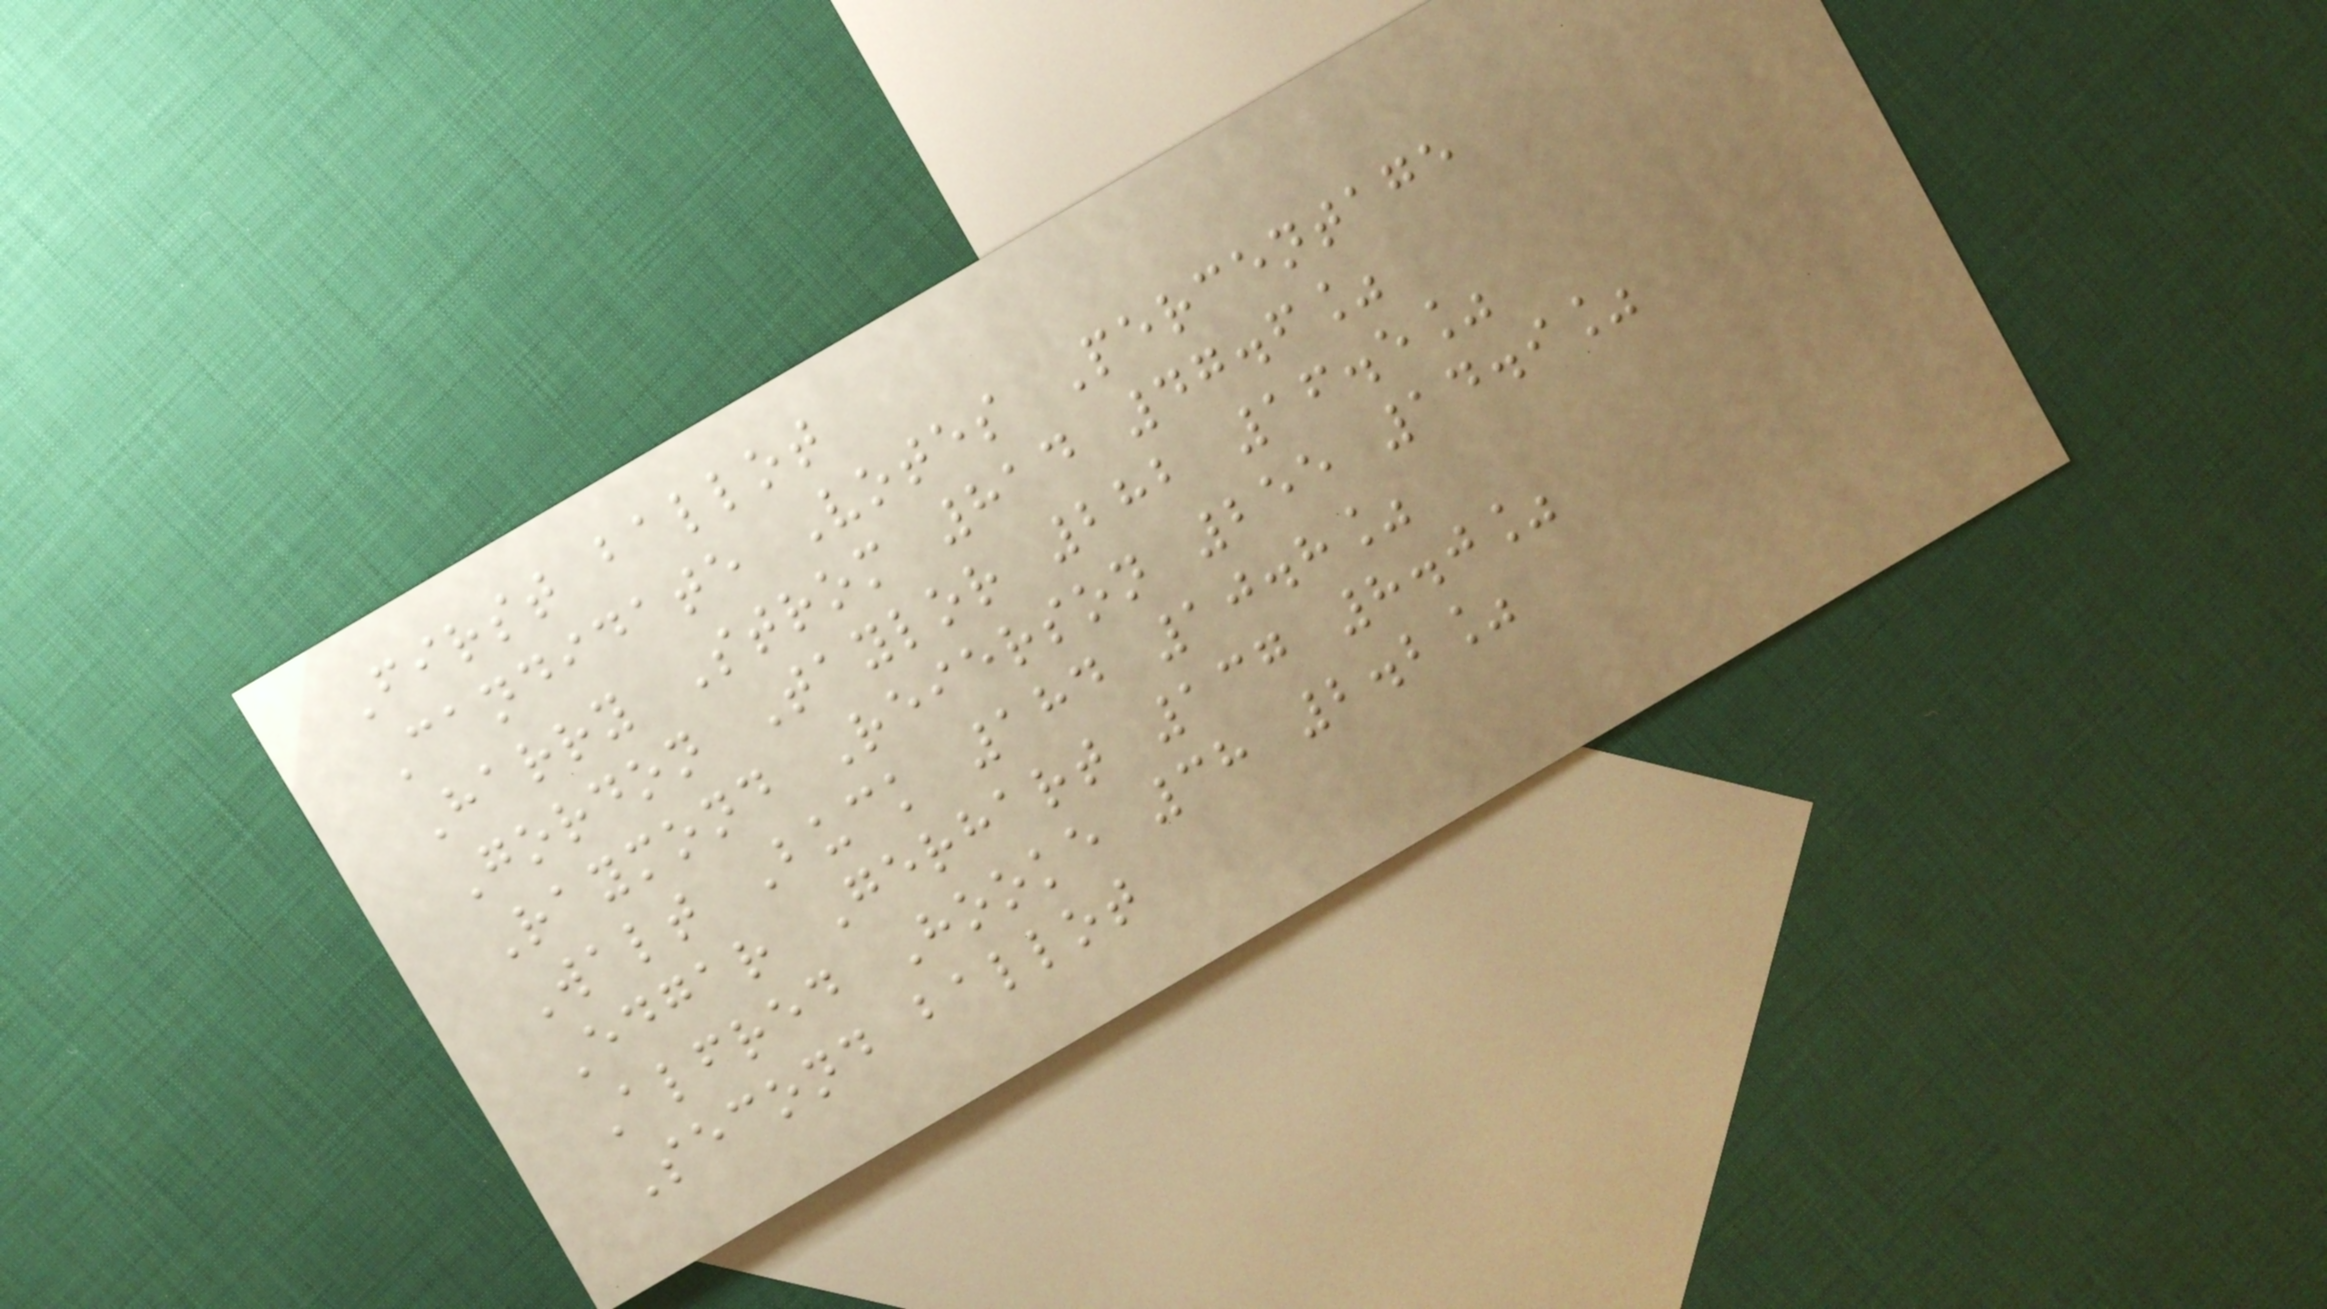First ballot
Candidate Votes Percentage
Harry Strom 814 47.6%
Gordon Taylor 282 16.5%
Raymond Reierson 255 14.9%
Walt Buck 184 10.8%
Edgar Gerhart 137 8.0%
Alfred Hooke 38 2.2%
Second ballot
